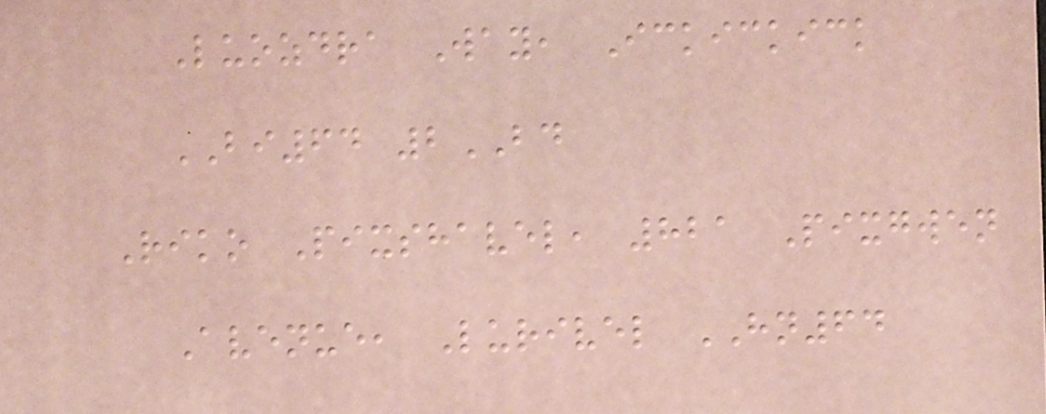Luozdra Way, Ickickick
BI64 2BD
Riko Pixshavel, 821 Pixgwen
Avenue, Lurivel HN64
